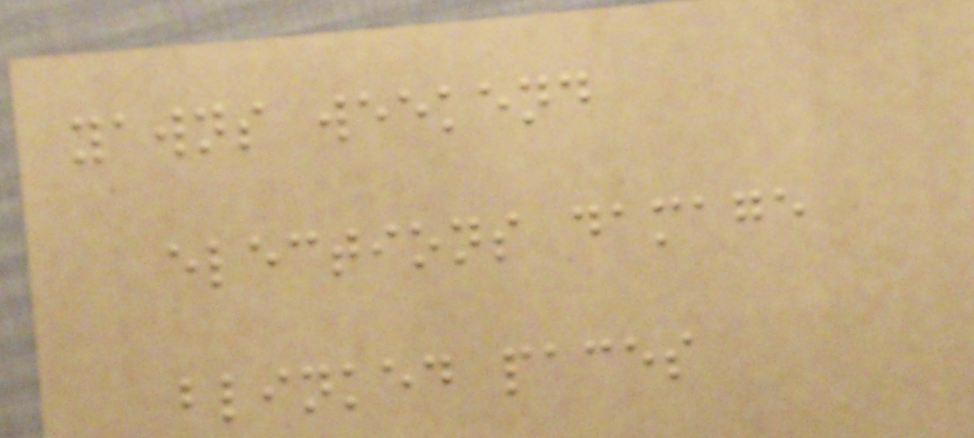yawns weekend
elections damage
blinked paces
